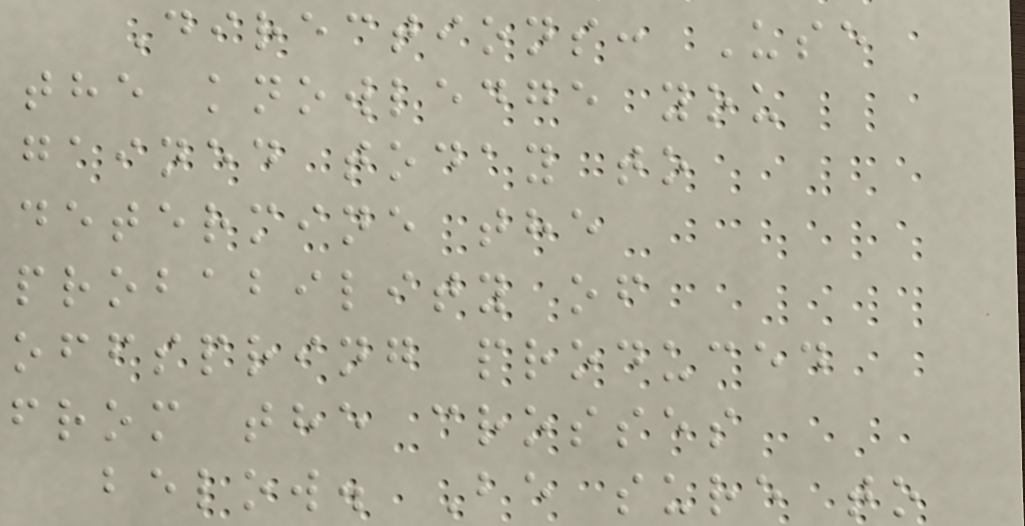Directions: Use
the knowledge you
gained today to
determine the
probability of
offspring produced
from the crosses
below. Be sure to
